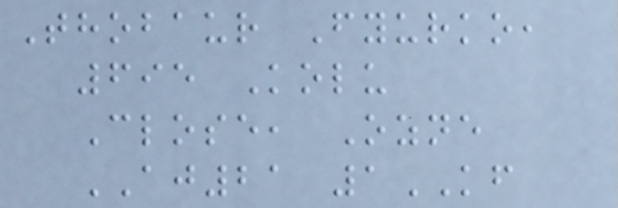Thobaur Fyurko,
695 Kolu
Close, Ozne
AJ21 1KF
